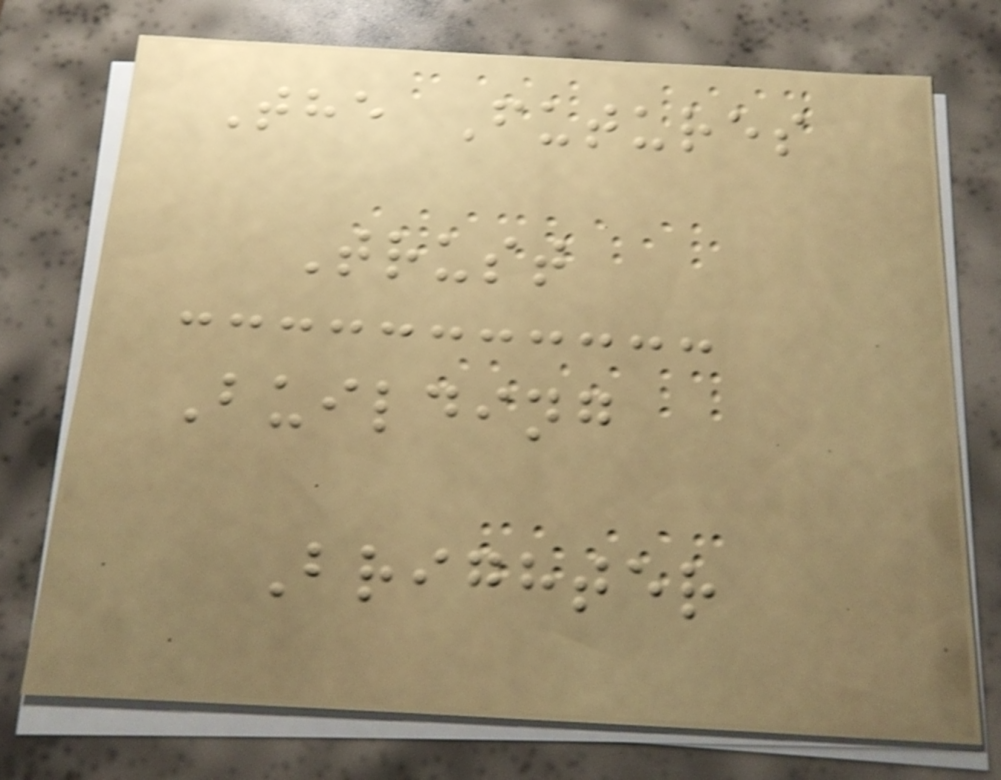The Futures
Trust
Building
Brighter
